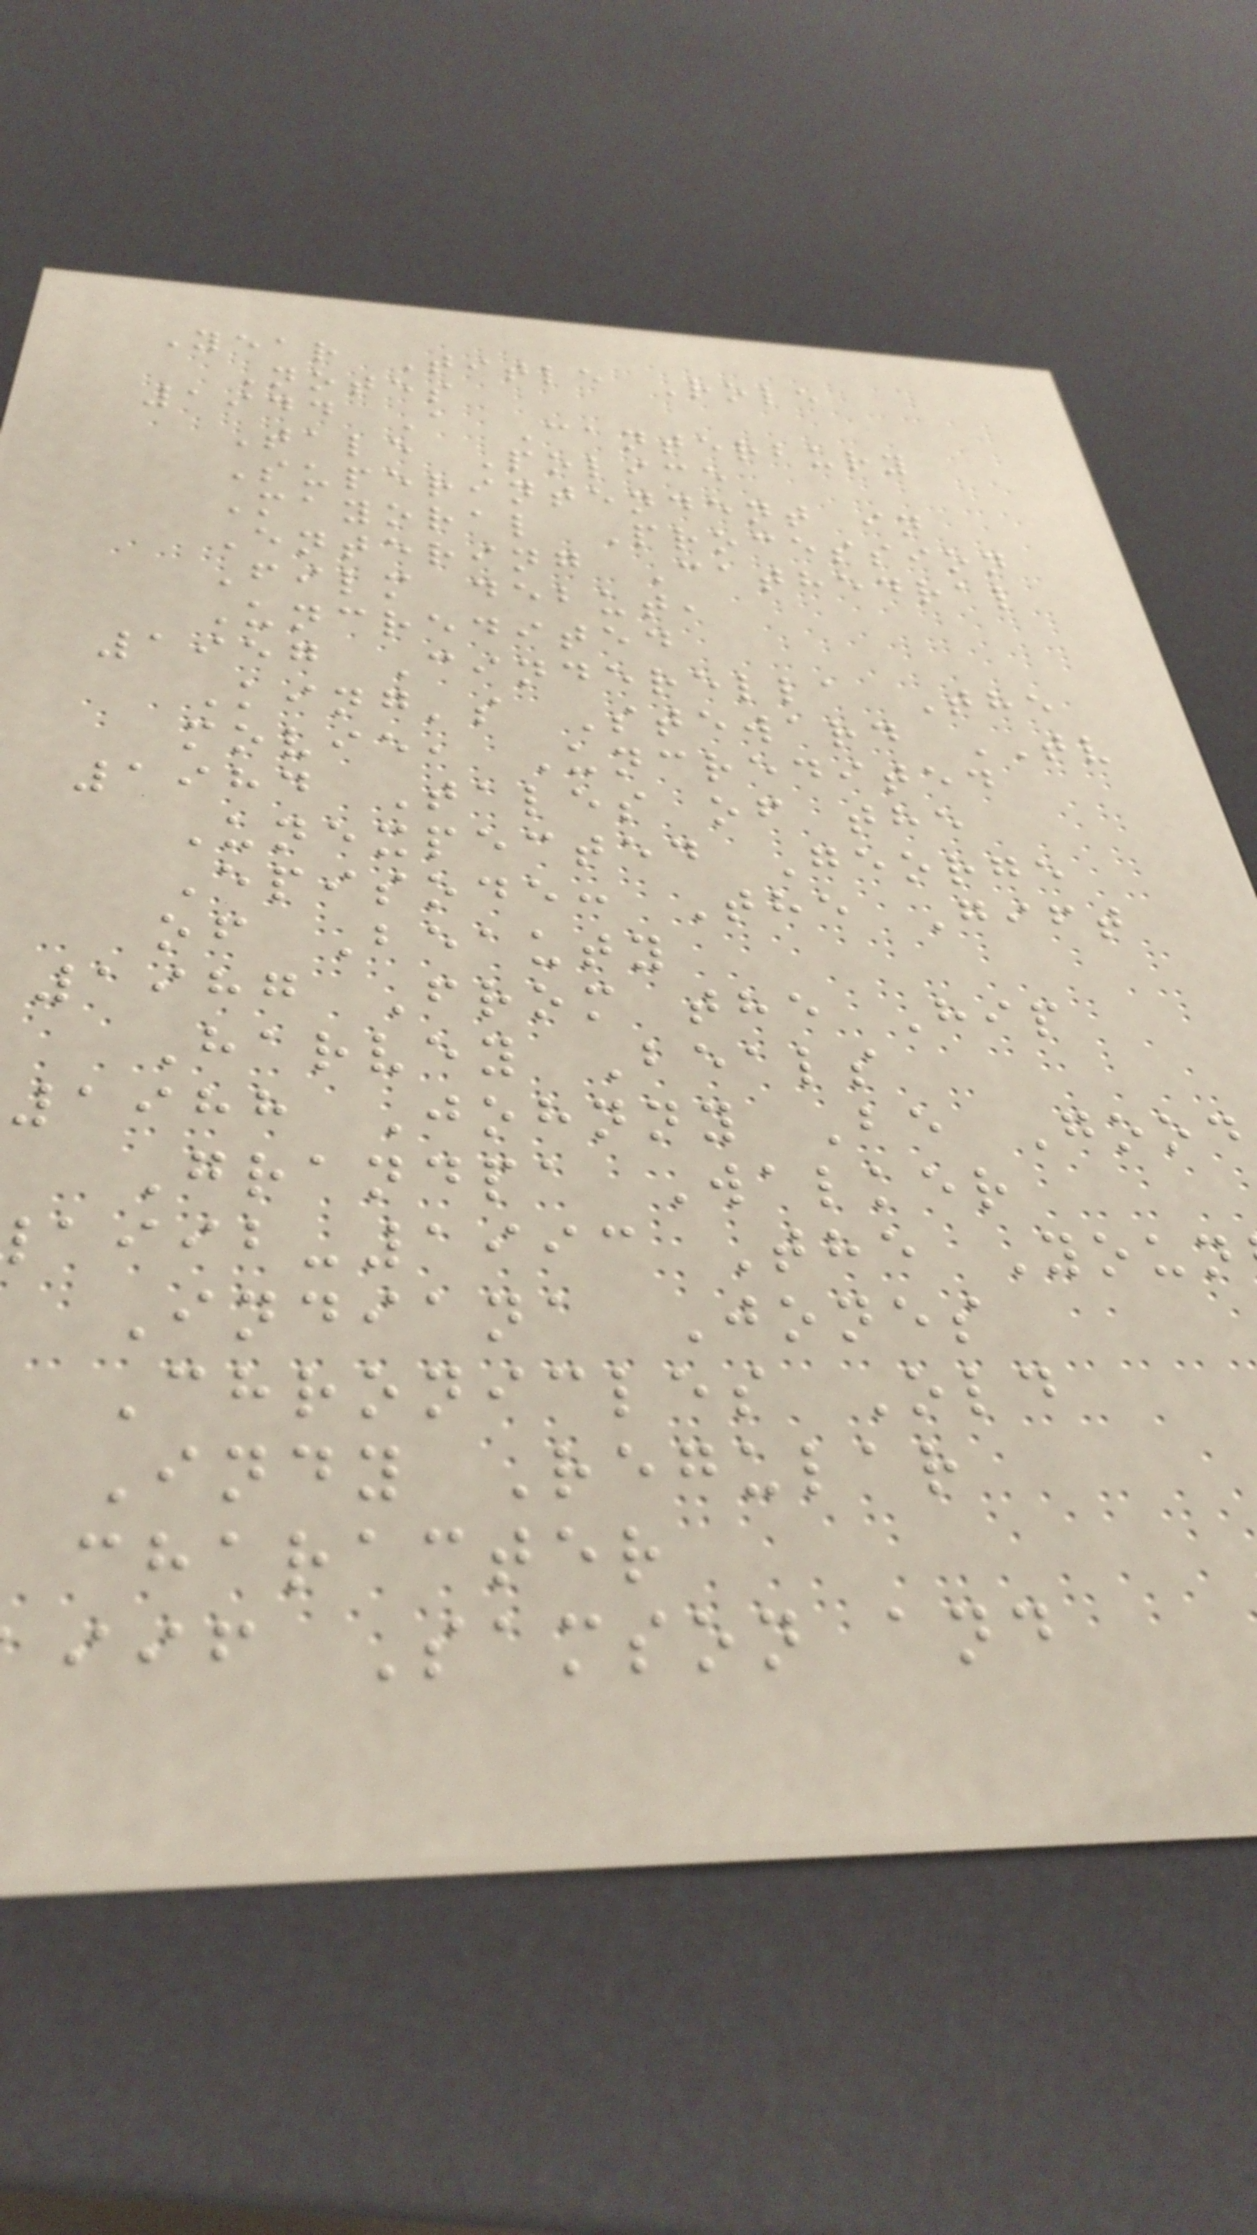Year Title Role
Notes
1944 A Canterbury
Tale Police
Superintendent in
Mayoral Procession
Entering Cathedral
Film debut,
Uncredited
1957 Cinderella The
King's Steward TV
movie, Uncredited
1984 Tales of the
Unexpected George
Episode: The Gift
of Beauty
1987 From the Hip
Harvey Beals
1988 Johnny Be Good
Grandpa Walker
-1993 The Youn
Indiana Jones
Chronicles Old
Indy Regular
character
iif Samson and
